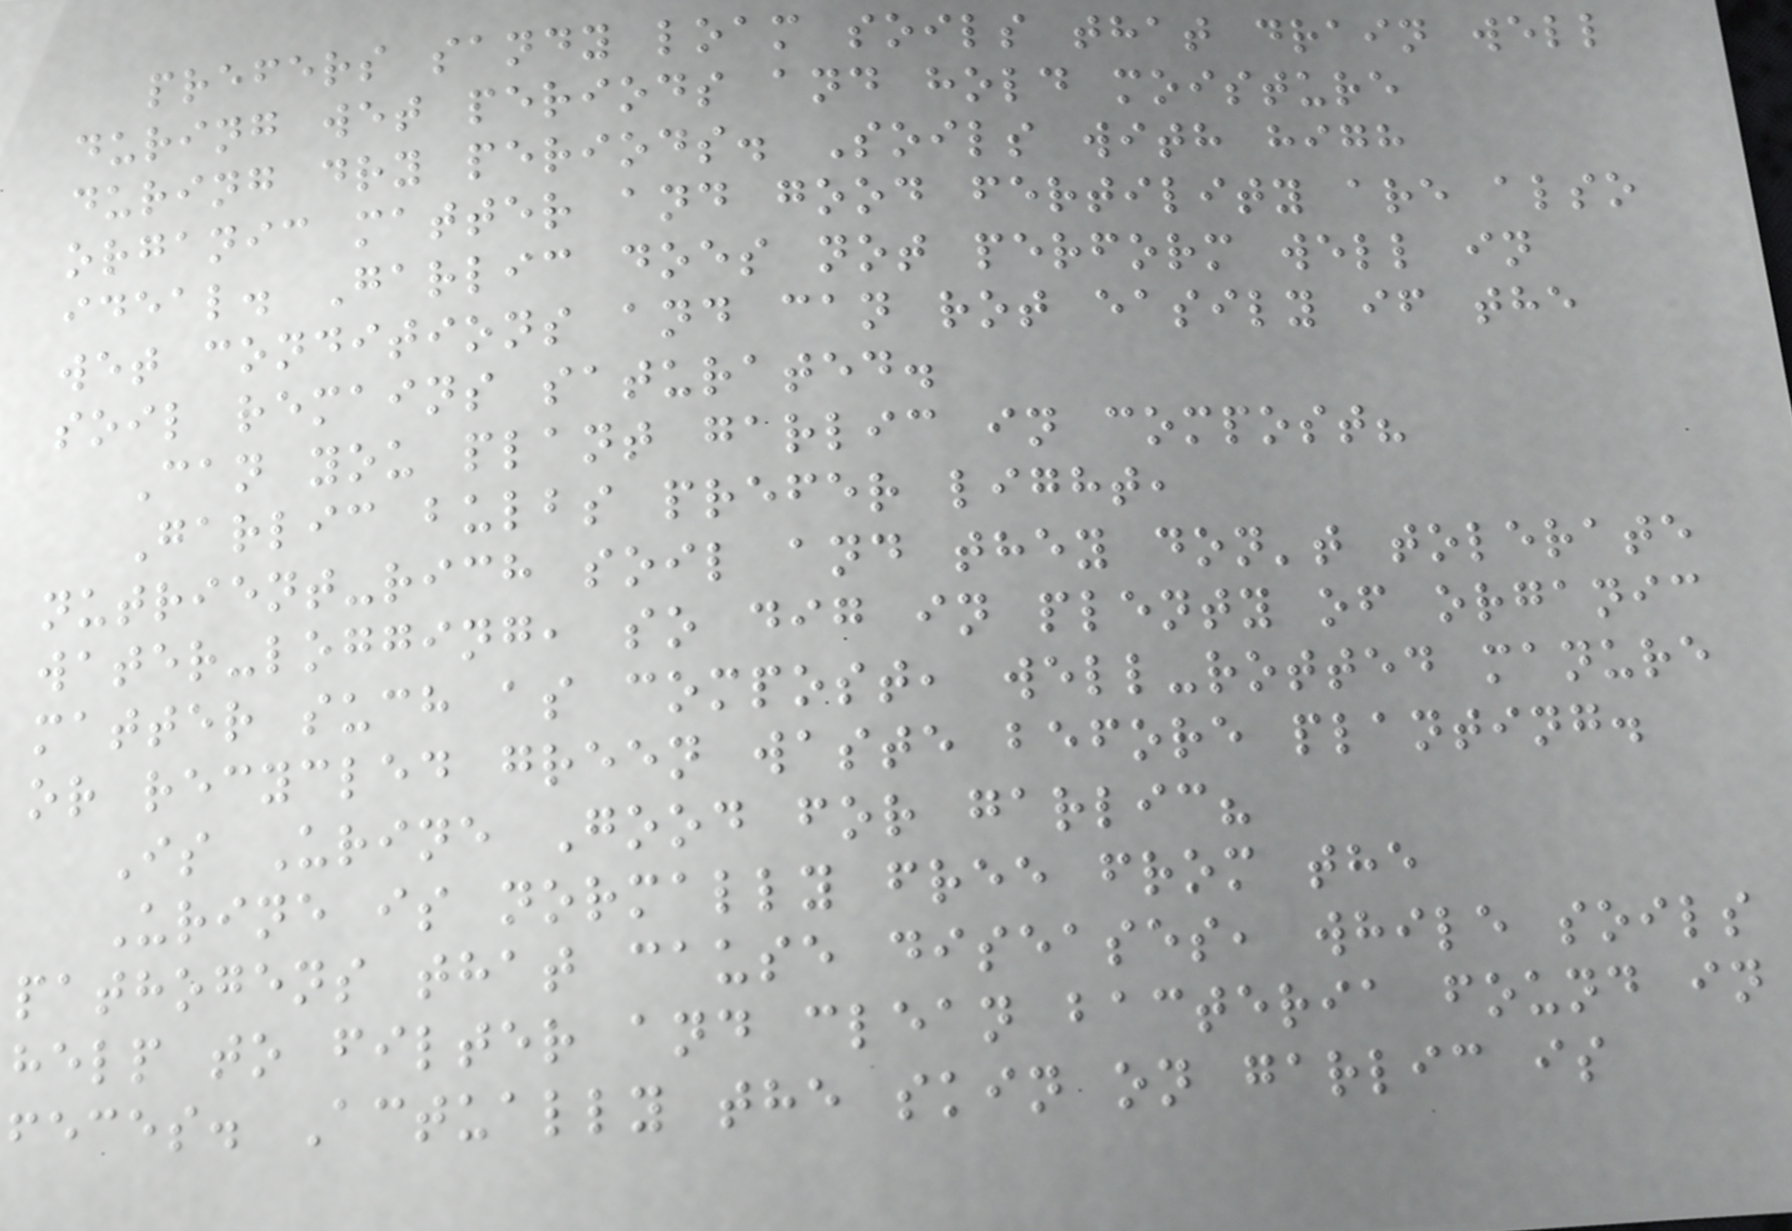prefers sandy loam soils that drain well
during wet periods and hold moisture
during dry periods. Soils with high
organic matter and good fertility are also
ideal. Garlic does not perform well in
wet conditions and can rot easily if the
soil remains saturated.
Can you plant garlic in compost?
Garlic bulbs prefer light,
nutrient-rich soil and they don't tolerate
water-logging, so dig in plenty of organic
matter such as compost, well-rotted manure
or recycled green waste before planting.
Is Urine Good for garlic?
Urine is normally free from the
pathogens that cause diseases, while soils
help to filter and clean bacteria found in
feces. Actually the skin on garlic is
